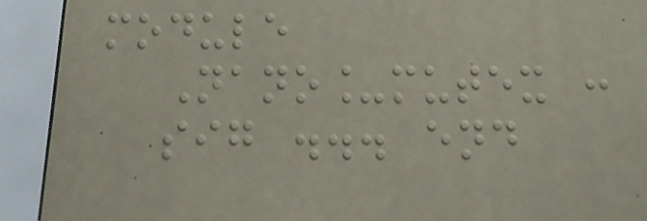module
Nano_mutex :
sig ... end
